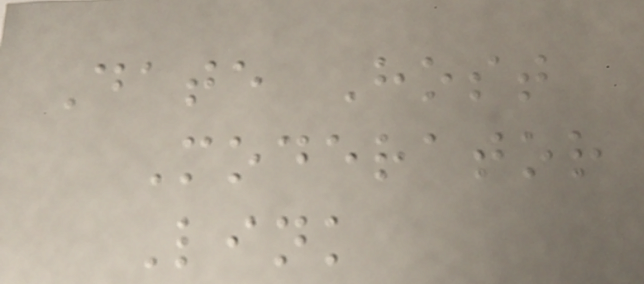Date Host
Moderator
Link
